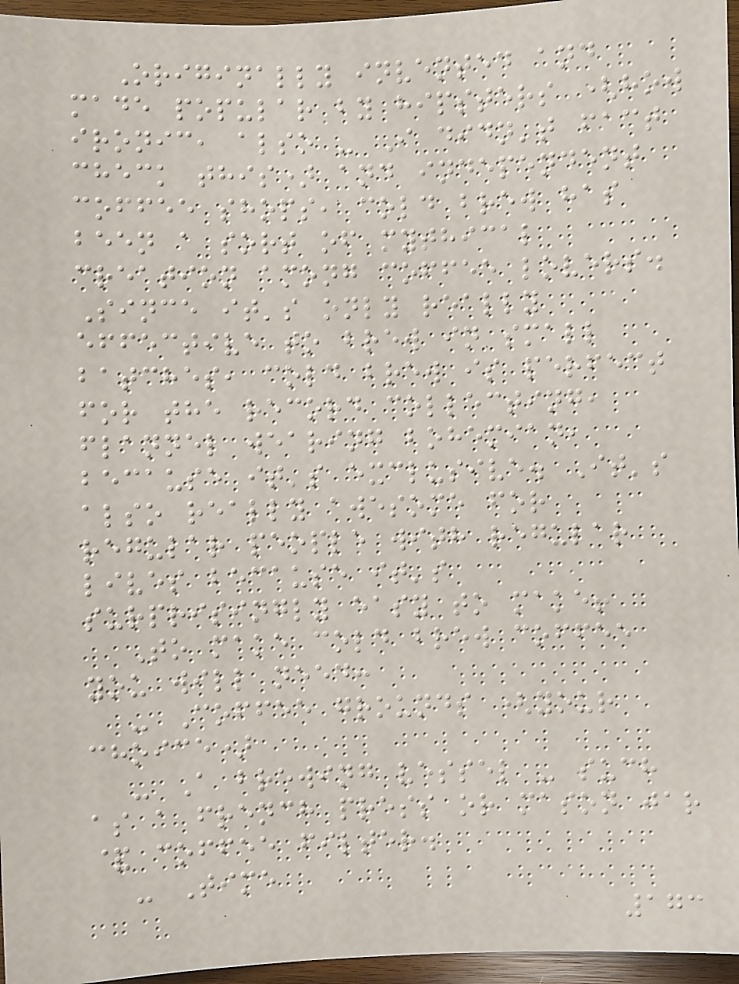Originally invented and
made popular by hipsters (how
ironic, also - I didn't fact
check this) and independent
coffee shops, cold brew has
been a sort of mythical
creation among coffee lovers.
Since it's only really
effective to brew in small
batches, cold brew is perfect
for the record collecting,
flannel wearing bohemian,
because it's exclusive. It's
also really awesome for
regular people with regular
lives because it's
surprisingly easy to make!
To make cold brew coffee
you will need:
- Coffee grounds (your
choice)
- A brewing vessel - such
as a french press or mason jar
& coffee filter.
- Time
173
